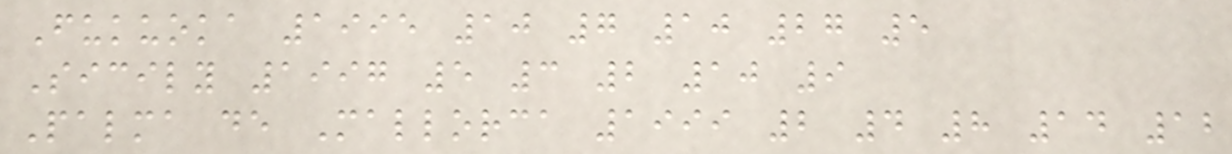Fukuoka 1995 10 7 10 27 5
Sicily 1997 5 3 2 10 9
Palma de Mallorca 1999 2 4 8 14 12
